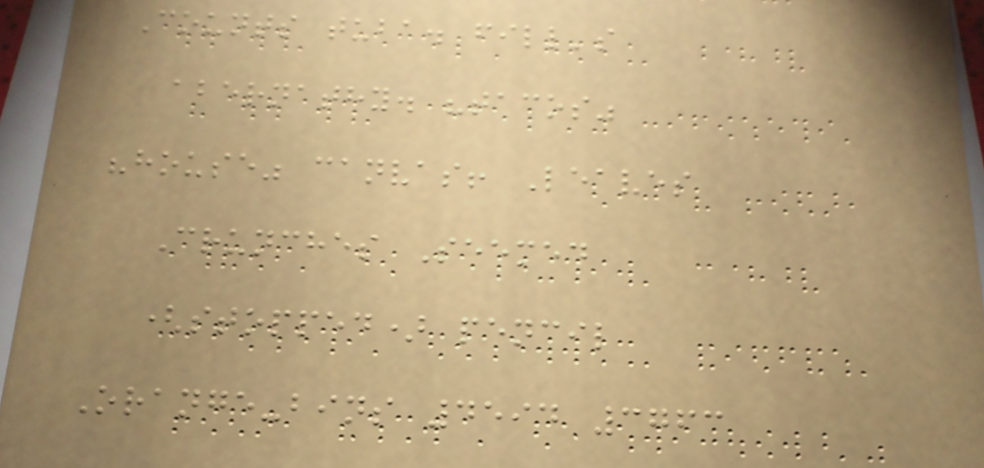Counts tuba. fill's
abernathy. "tacos"
"house" canvas! Leaves
Crunches Seemed
(stopped) pencil
Orange-bins 4594 3763
